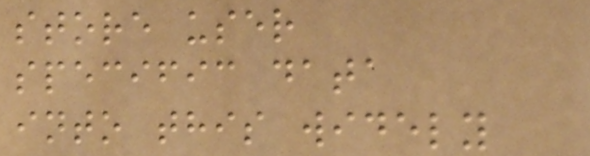store user
specific data
into this widely
